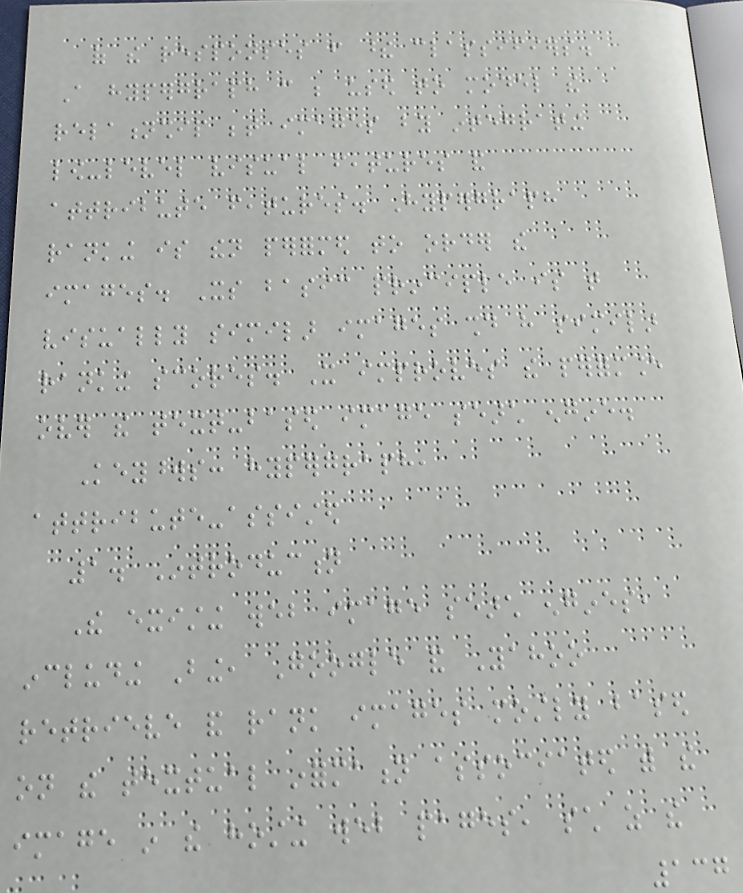of the responses from these classifiers.
A hypergraph can be used to model the
relationship between images by integrating
low-level visual features and
attribute features. Hypergraph
ranking is then performed to order the
images. Its basic principle is that
visually similar images should have similar
ranking scores. It improves the performance
over the text-based image search engine.
Keywords: hypergraph,
attribute-assisted
1. Introduction
The existing web image search engines,
including Bing, Google and Yahoo
retrieve and rank images mostly based
on the textual information associated with the
image in the hosting web pages, such as the
137
